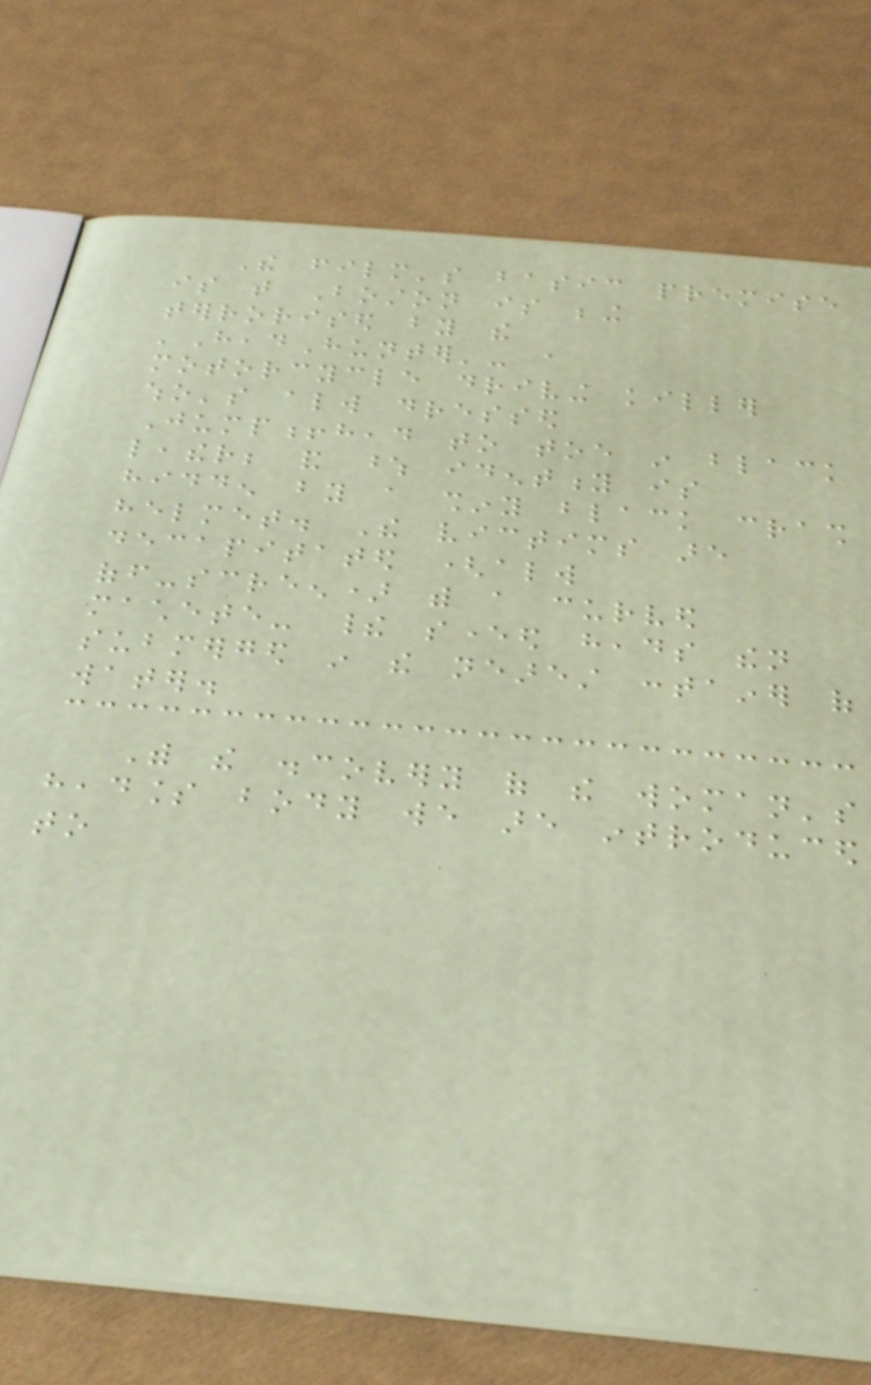The film's basic premise
is that Boston is being
terrorised by the
'HeadHunter'- a
motorcycle driving killer
who's always dressed
Jump!head to toe in black
leather; and whose identity is
hidden by a shiny black crash
helmet. The victims are
decapitated (always
off-screen) with a curved
machete- their severed heads then
submerged in the nearest container of
water.
With the discovery of the woman's
headless body we are introduced
to
